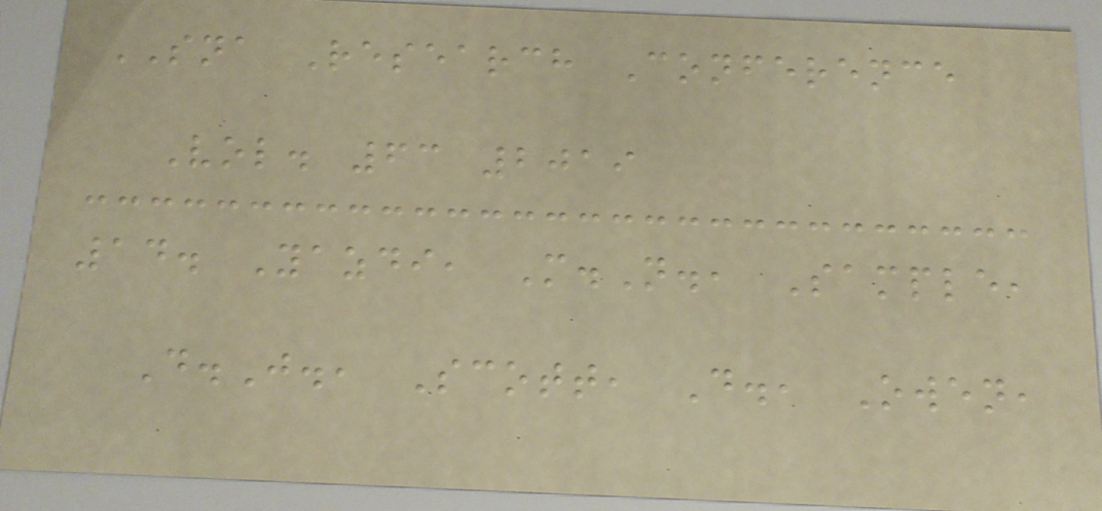SNA Research Conference
Vol. 63 2019
14. Yazdi, M.N., Sample,
D.J., Scott, D., Owen,
